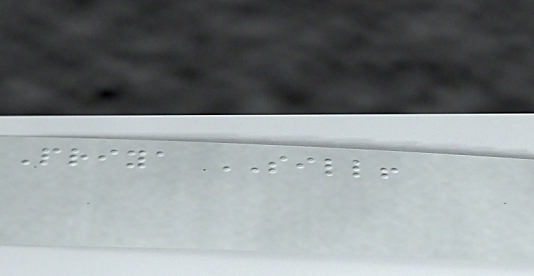Priya SILL!
